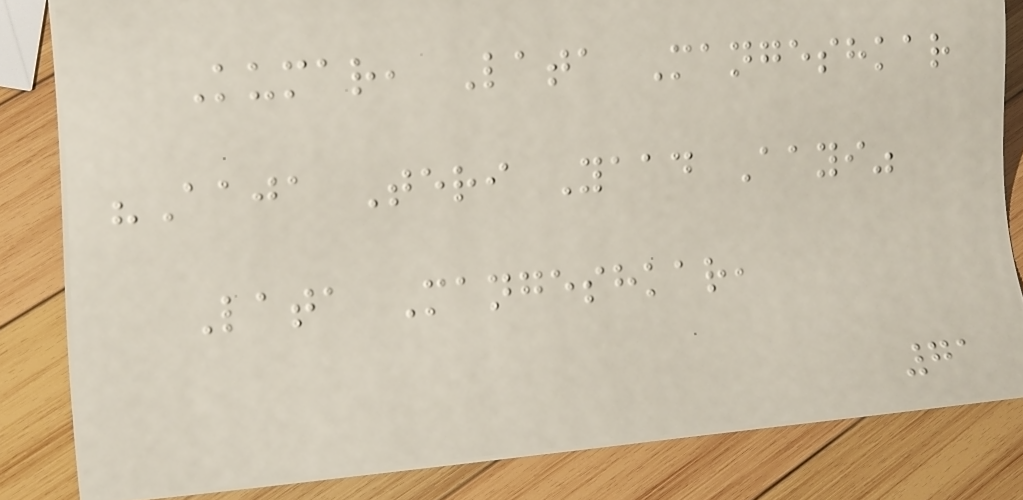Kumar, Lata Mangeshkar
"Aaja Teri Yaad Aayi"
Lata Mangeshkar,
71
